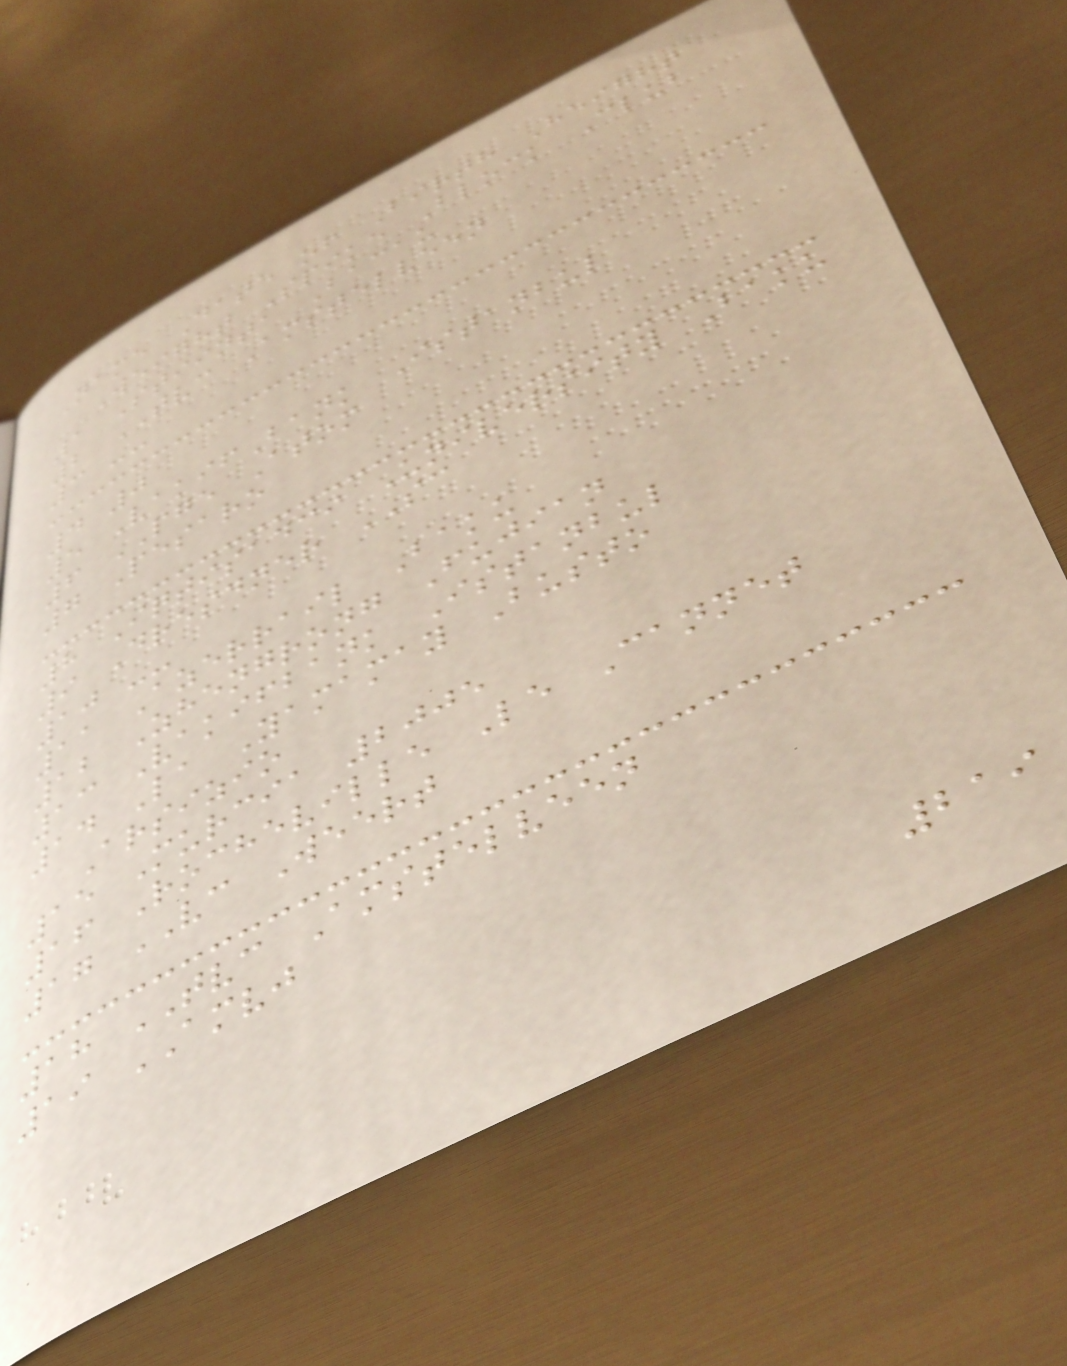Name Date of Birth Height
Weight Spike Block Club
1 Stiinta Bacau
2 TVC Amstelveen
3 --
4 0
5 VakifBank Istanbul
6 PGE Atom
7 Pesaro
8 Iqtisadci University Baku
9 Dresdner SC
10 --
11 Azerrail Baku
12 Zhengrong Fujian
13 Vakifbank Istanbul
14 La Yamamay Busto
Arsizio
15 Murcia 2005
16 Rocheville Le Cannet
17 VC Weert
18 TVC Amstelveen
19 AMVJ
219
